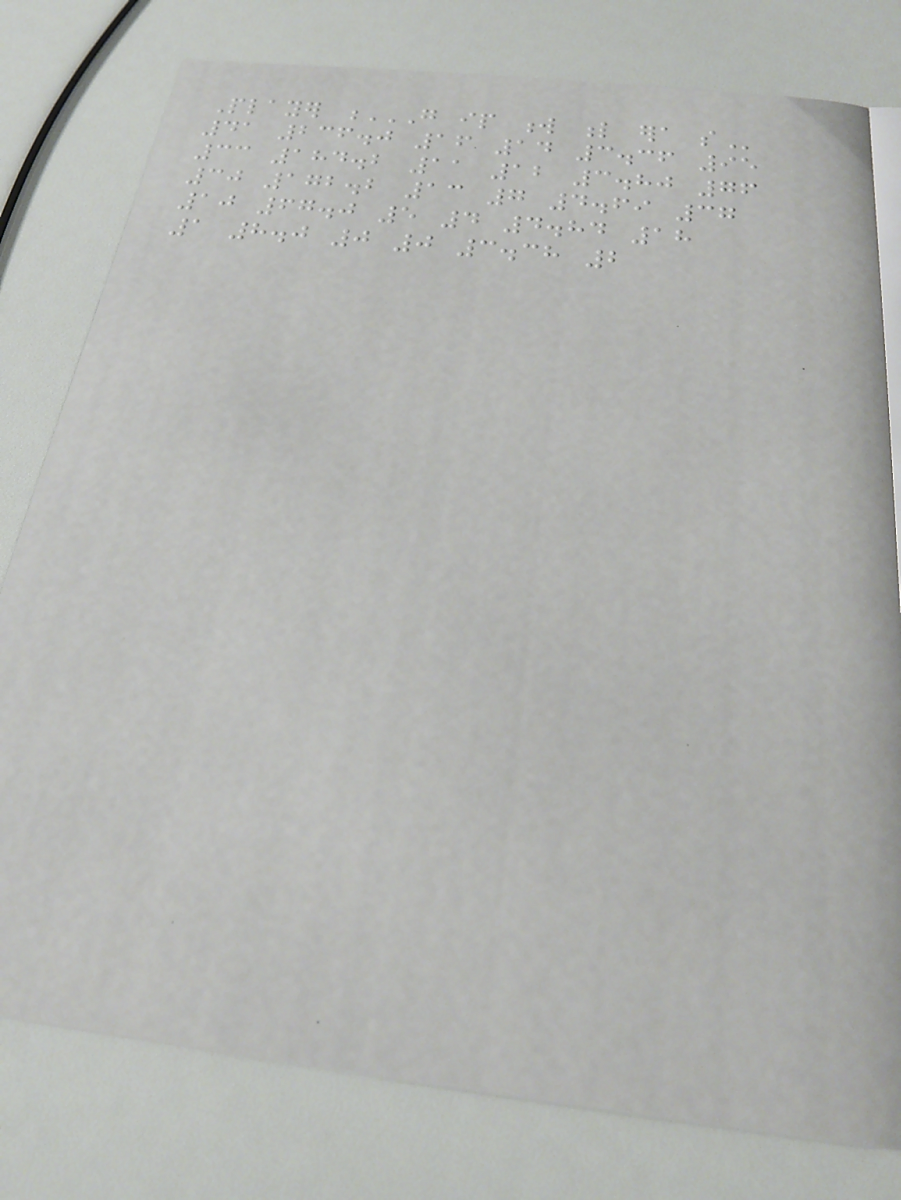Player G IP W L ERA SO
41 236.0 16 14 3.36 95
33 184.2 11 12 3.80 76
30 172.2 13 7 4.69 37
10 67.0 5 4 4.84 18
1 8.0 0 0 3.38 2
